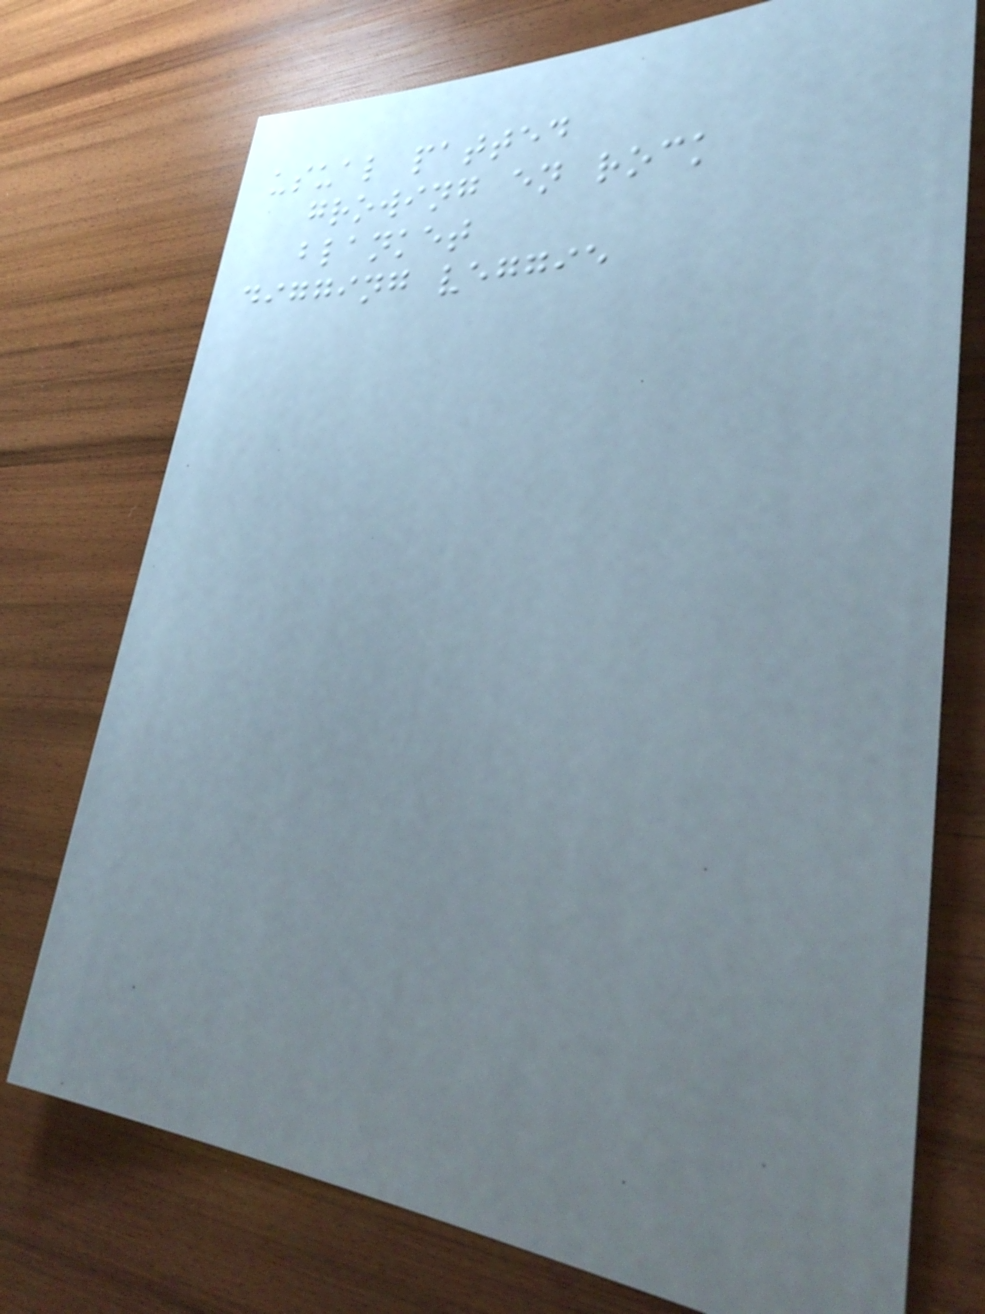usual patted
growing en rock
blanket
digging veggie
